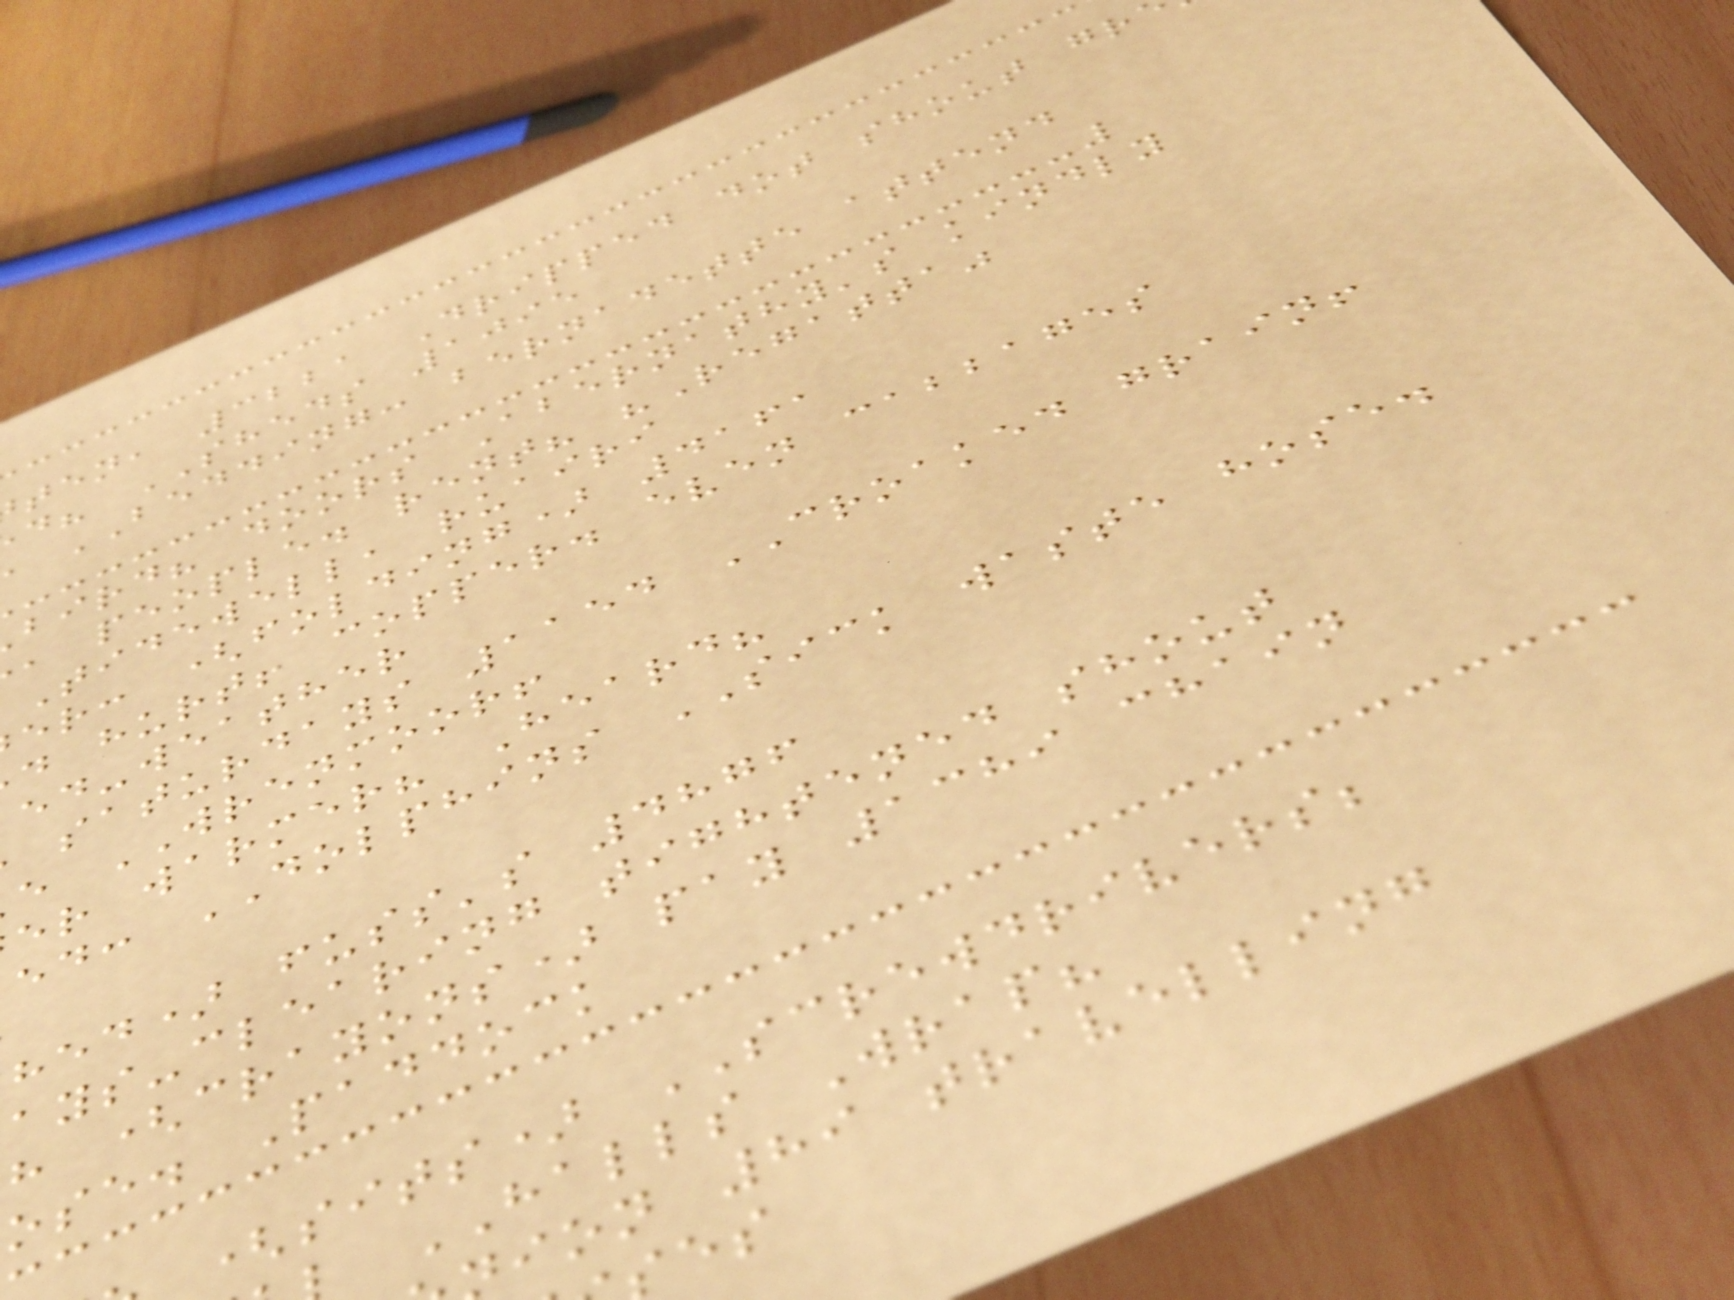ten, 3221 Dripped dot shout gr
d? SHEDS 1095
BEDDING: bernadette attend
bird? doors Abernathy's kindly
, people. rent? "Regatta"
Tidewell, ruairi
er: (folding) 4161
d hurt! copper. even cabbages
ed-weather
saturdays 1154 CROAKED grain!
e WRENMOOR!
er warmer? Heard?
ed: DOLPHINS SICK waste hose.
hed) fuss's 4876
ays-clearing tightened shout
h (crayons) pay 1389 chain
ose. Paddock
(sits) SCREWDRIVERS;
HALLS Wrap?
ion 89 travelling
